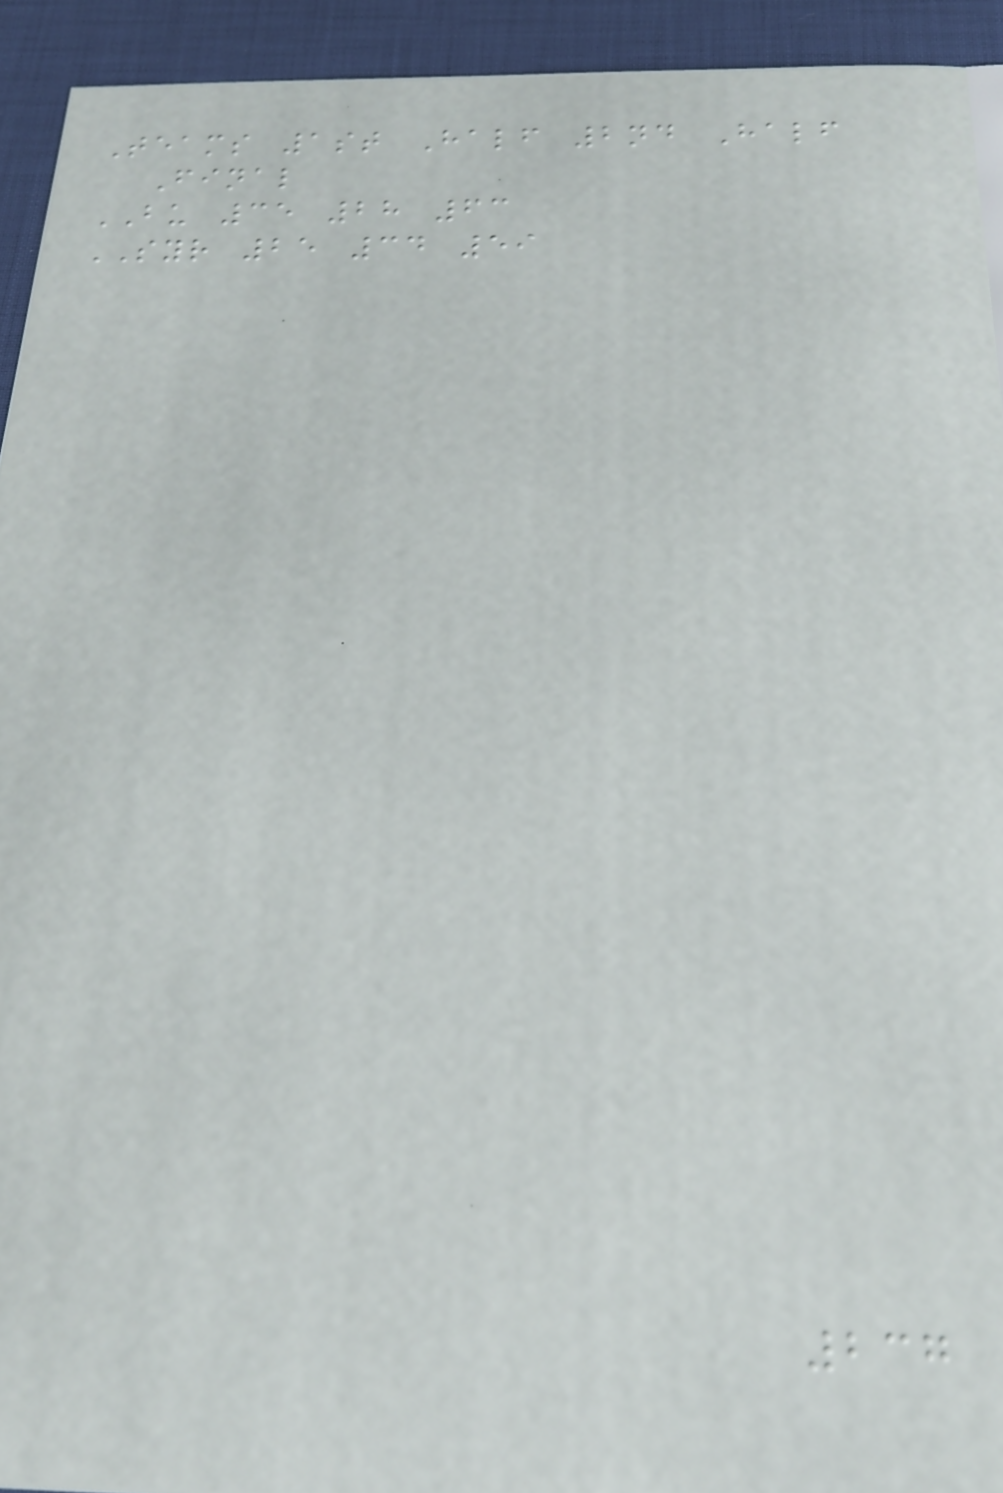Teams 1st Half 2nd Half
Final
BU 35 28 63
SYR 25 34 59
237
